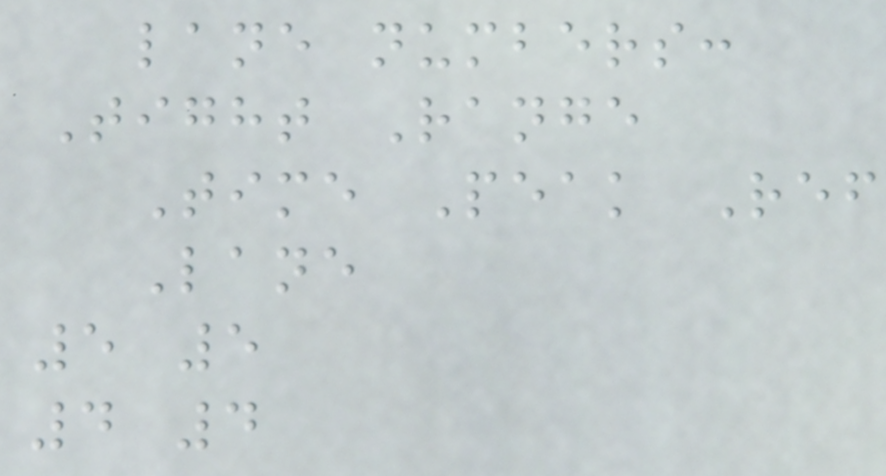lane numbers:
Tight Range
Time Peak Ref
Lane
5 5
4 4
